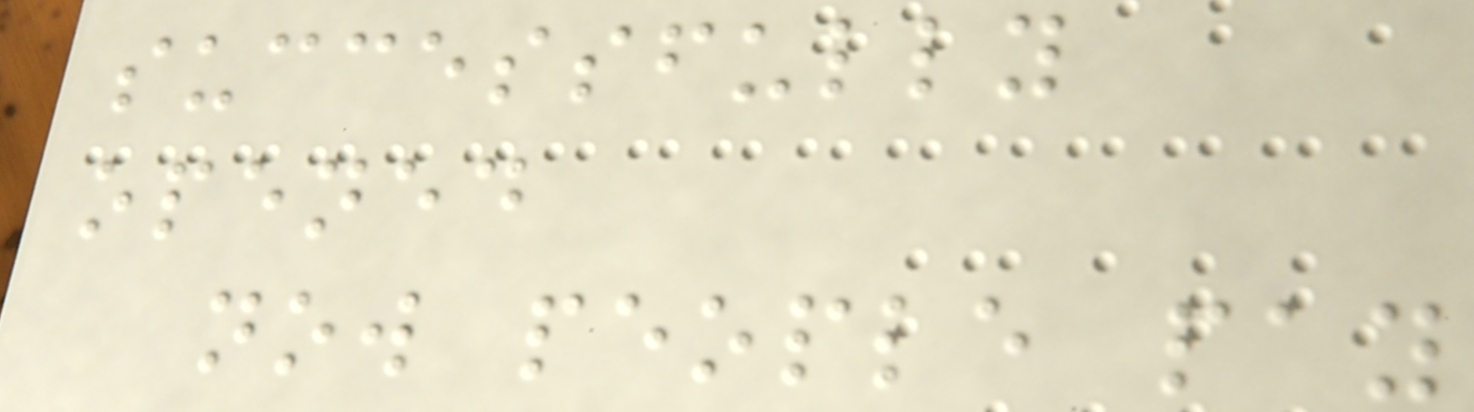successfully
opened
now people pay
